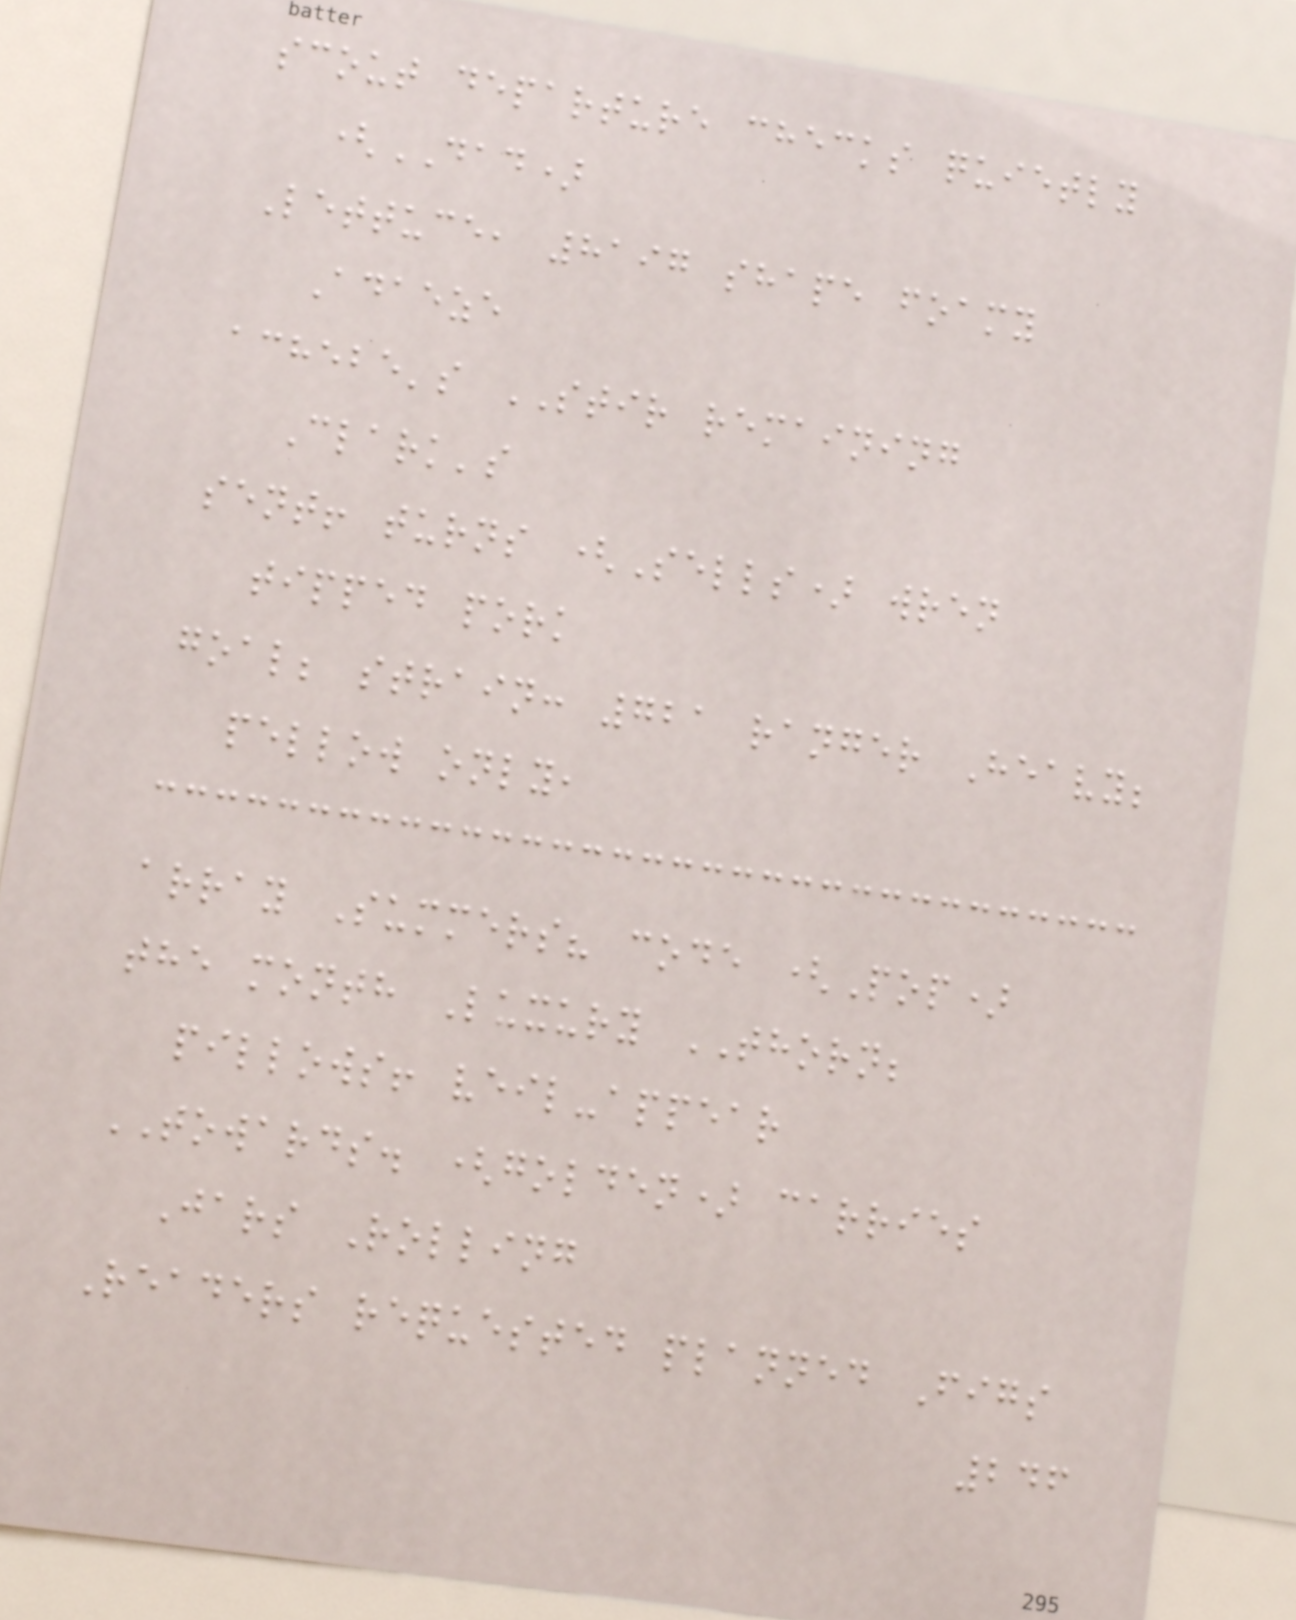scout departure checks quietly
(DAD)
Lettuce, 8197 shape foamy
Adaeze
achebe's STIR remaining
Clark's
sent! turns (Sells) wren
tipped pork
goal; strain: 721 ranger Heavy;
pellow only,
array Summers? code (Pop)
the month Luxury THORN;
pillows! veil-appear
TOWARDS. (golden) carries
Jars Rolling
Readers requested planned Figs
246
